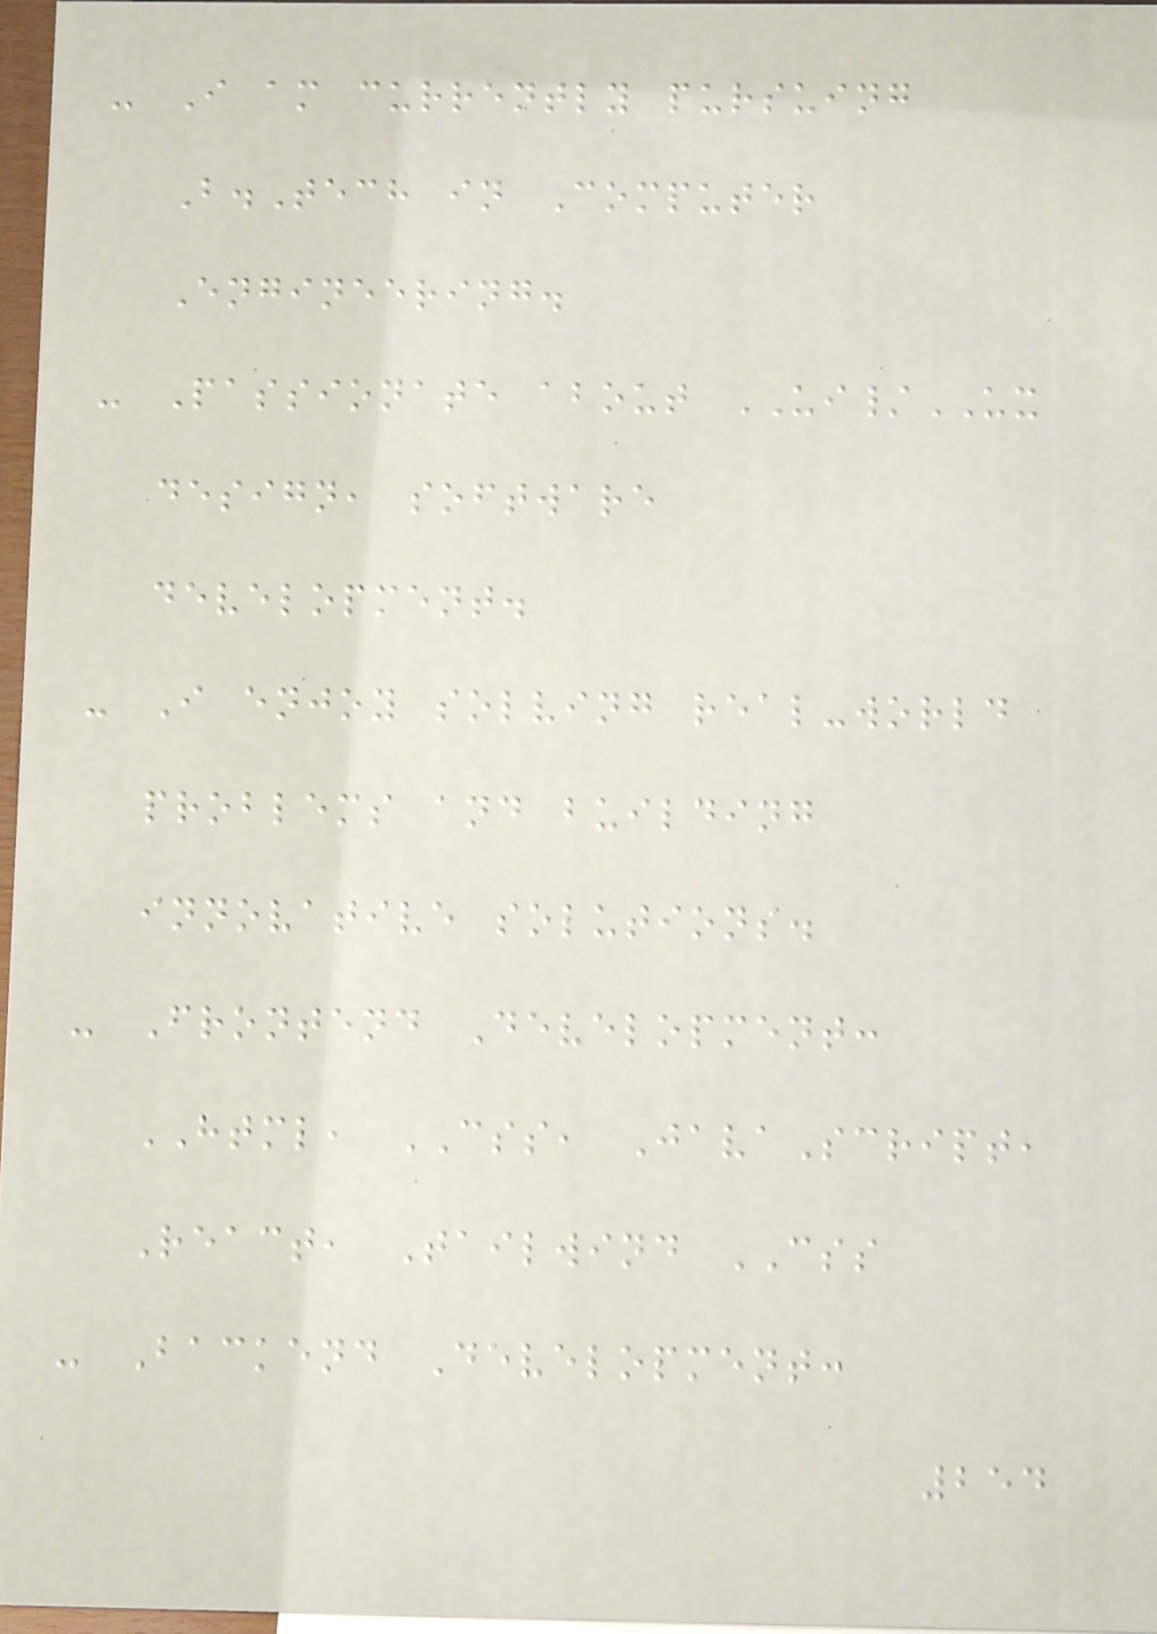- I am currently pursuing
B.Tech in Computer
Engineering.
- Passionate about UI/UX
design, software
development.
- I enjoy solving real-world
problems and building
innovative solutions.
- Frontend Development:
HTML, CSS, JavaScript,
React, Tailwind CSS
- Backend Development:
254
